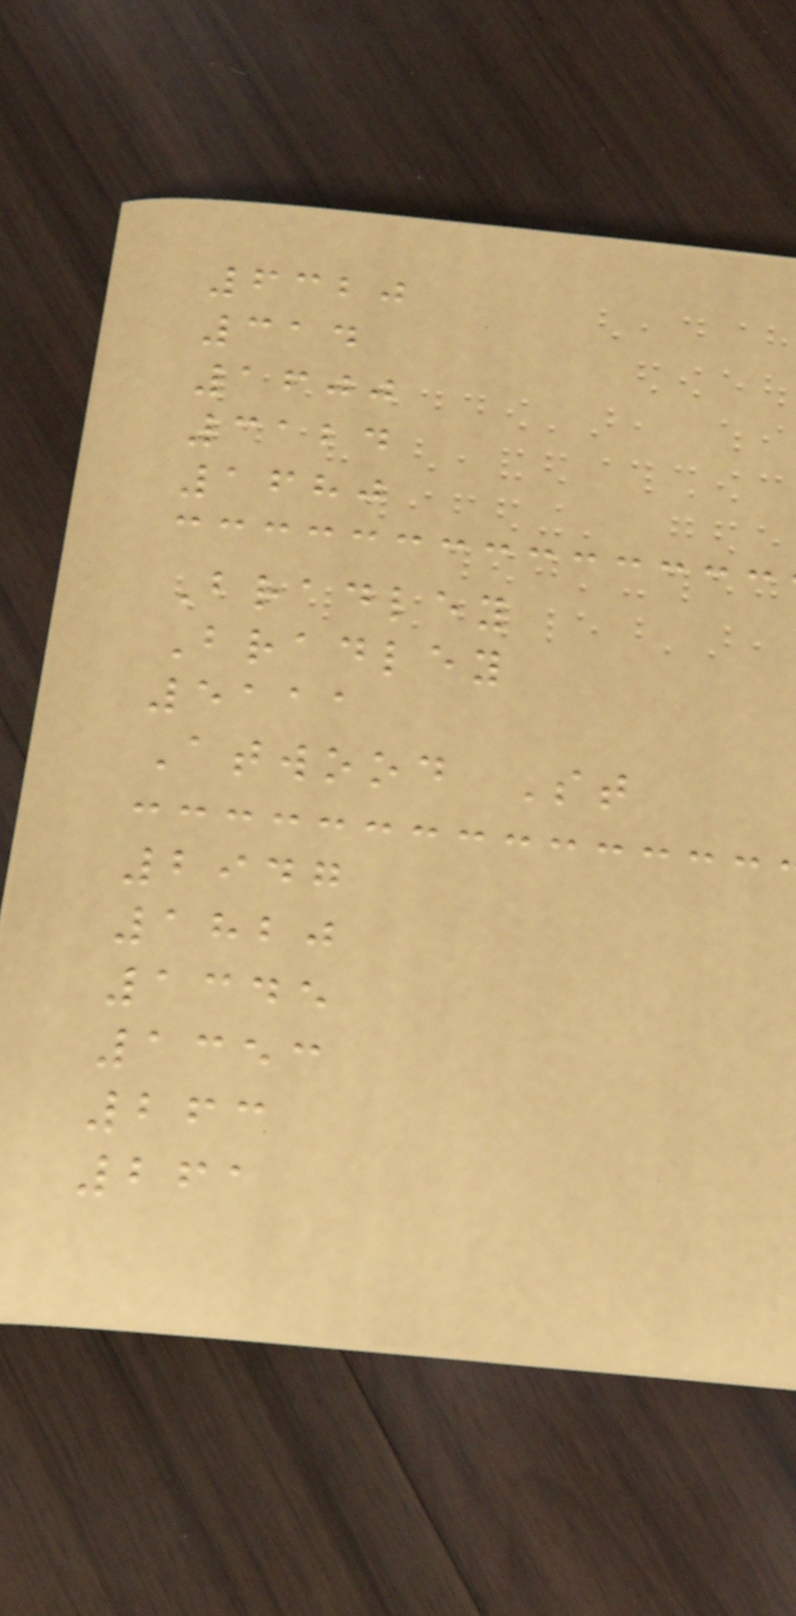6320
314
1600
3124
1680
Bradley
Bradley
5111
Atwood St
2947
1820
1345
1353
263
261
